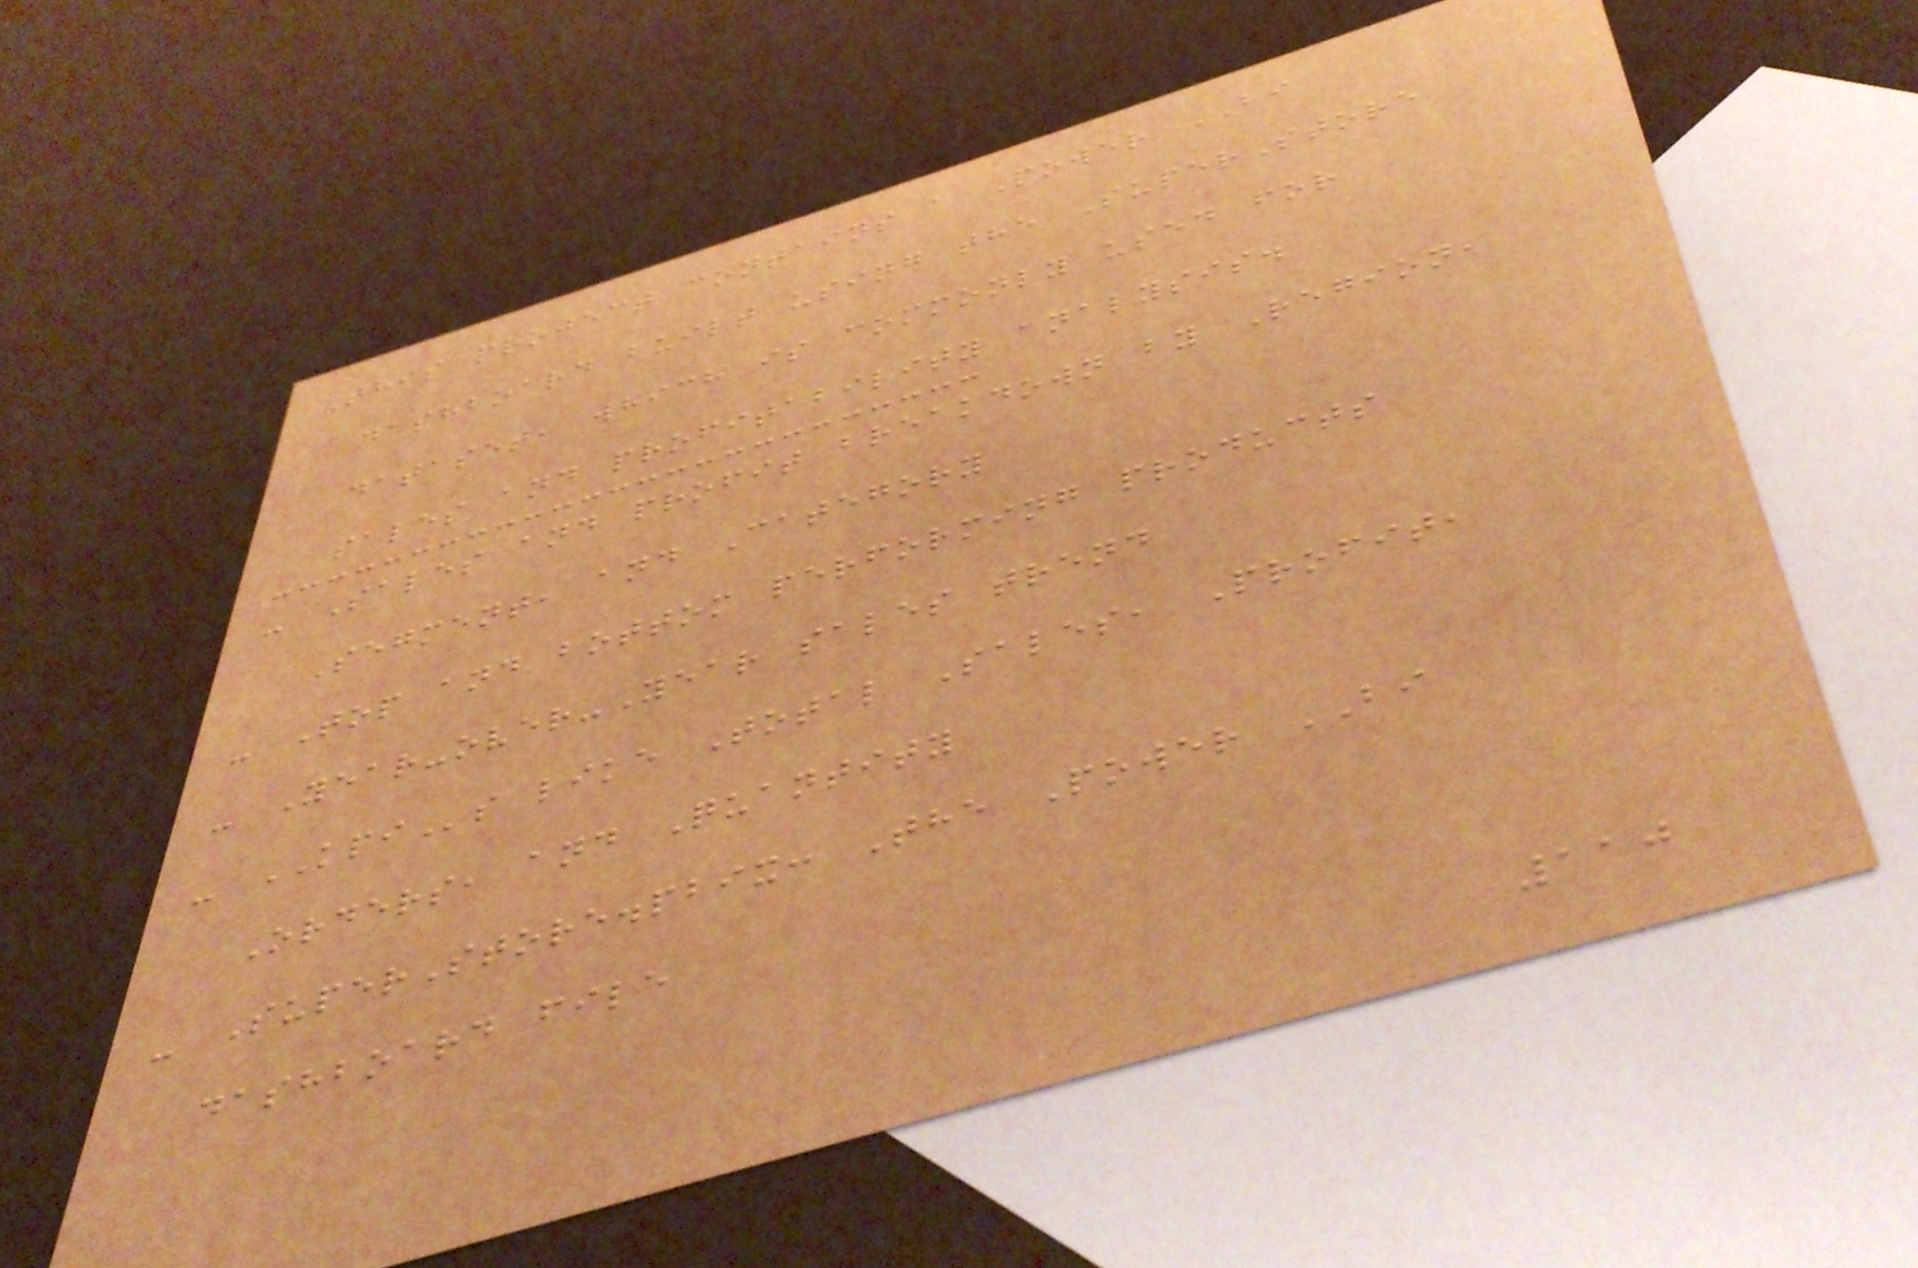This project contains a Power BI
dashboard built using the SuperStore
dataset, which is commonly used for
sales and profitability analysis.
- Sales and profit breakdown by Region,
Segment, and Category
- Top and bottom performing products
- Year-over-Year sales trend
- KPIs like Total Sales, Profit,
Orders, and Quantity
- SuperStore.pbix: The Power BI
dashboard file
110
